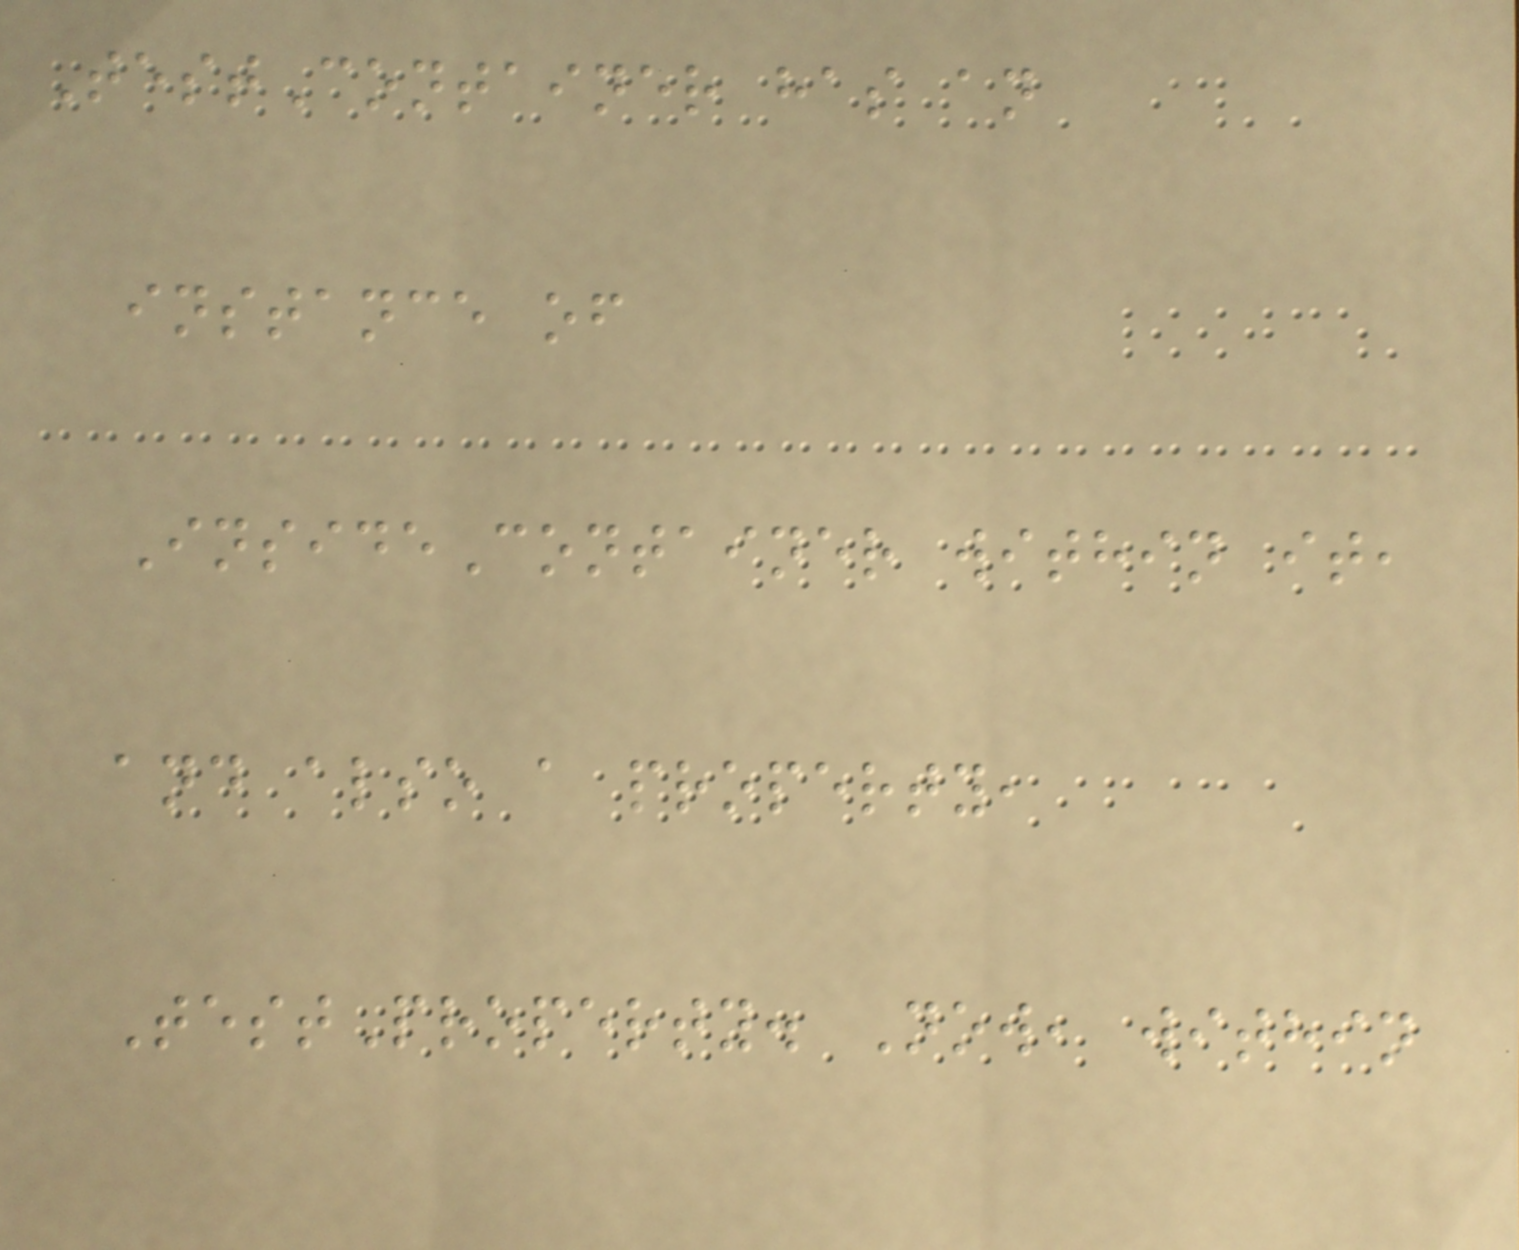TestContainer has an
instance of
InsideContainer within it,
and also a property,
TestProperty. Now, within
